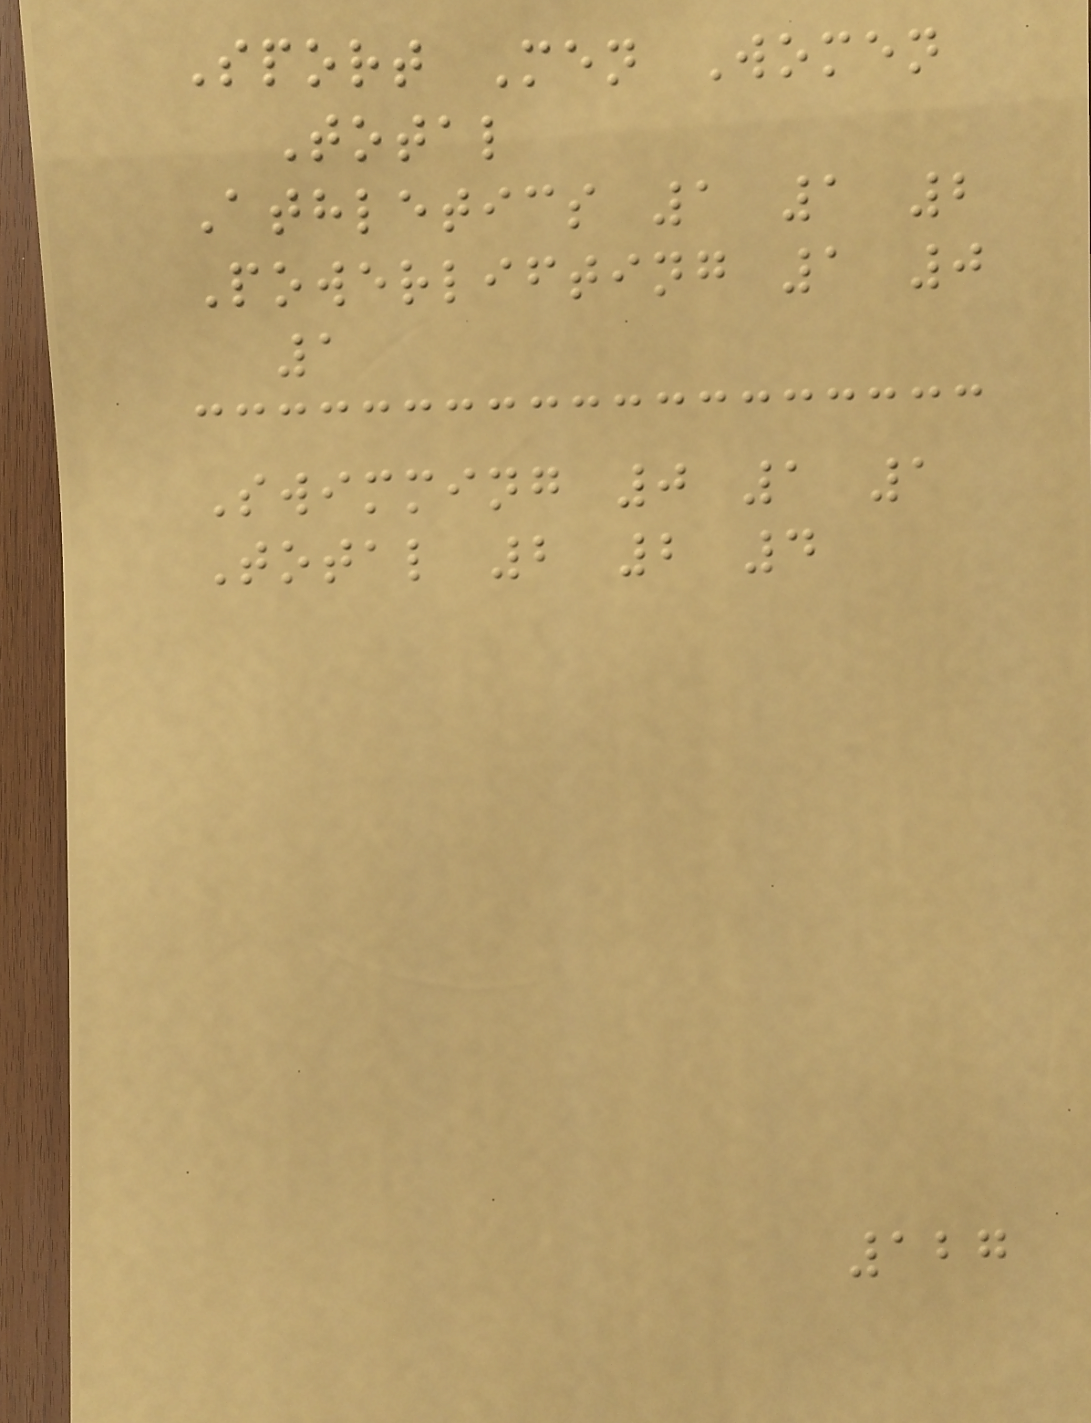Sport Men Women
Total
Athletics 1 1 2
Powerlifting 1 0
1
Swimming 0 1 1
Total 2 2 4
127
